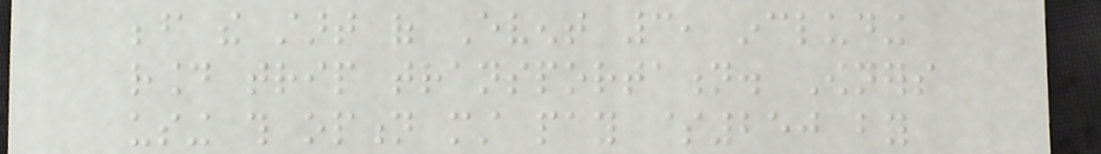before the start of Event 3, including
round trip transportation. Owners
using this option must pay $250 by
